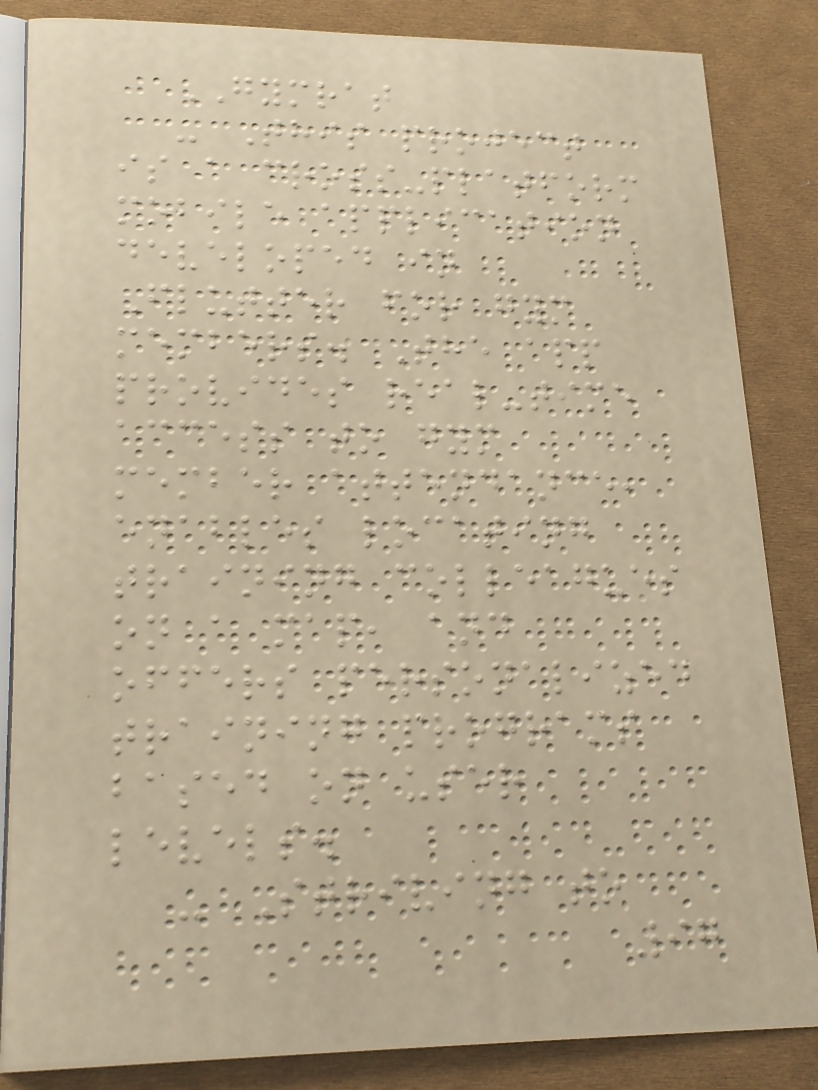GYMRAT
- This project
is a cross-platform
mobile application
developed in
Flutter for gym
members. The app
provides real-time
access to gym
member attendance,
enables locating
training colleagues
on a map, and
offers personalized
training programs
based on user
levels.
- Striving to
97
